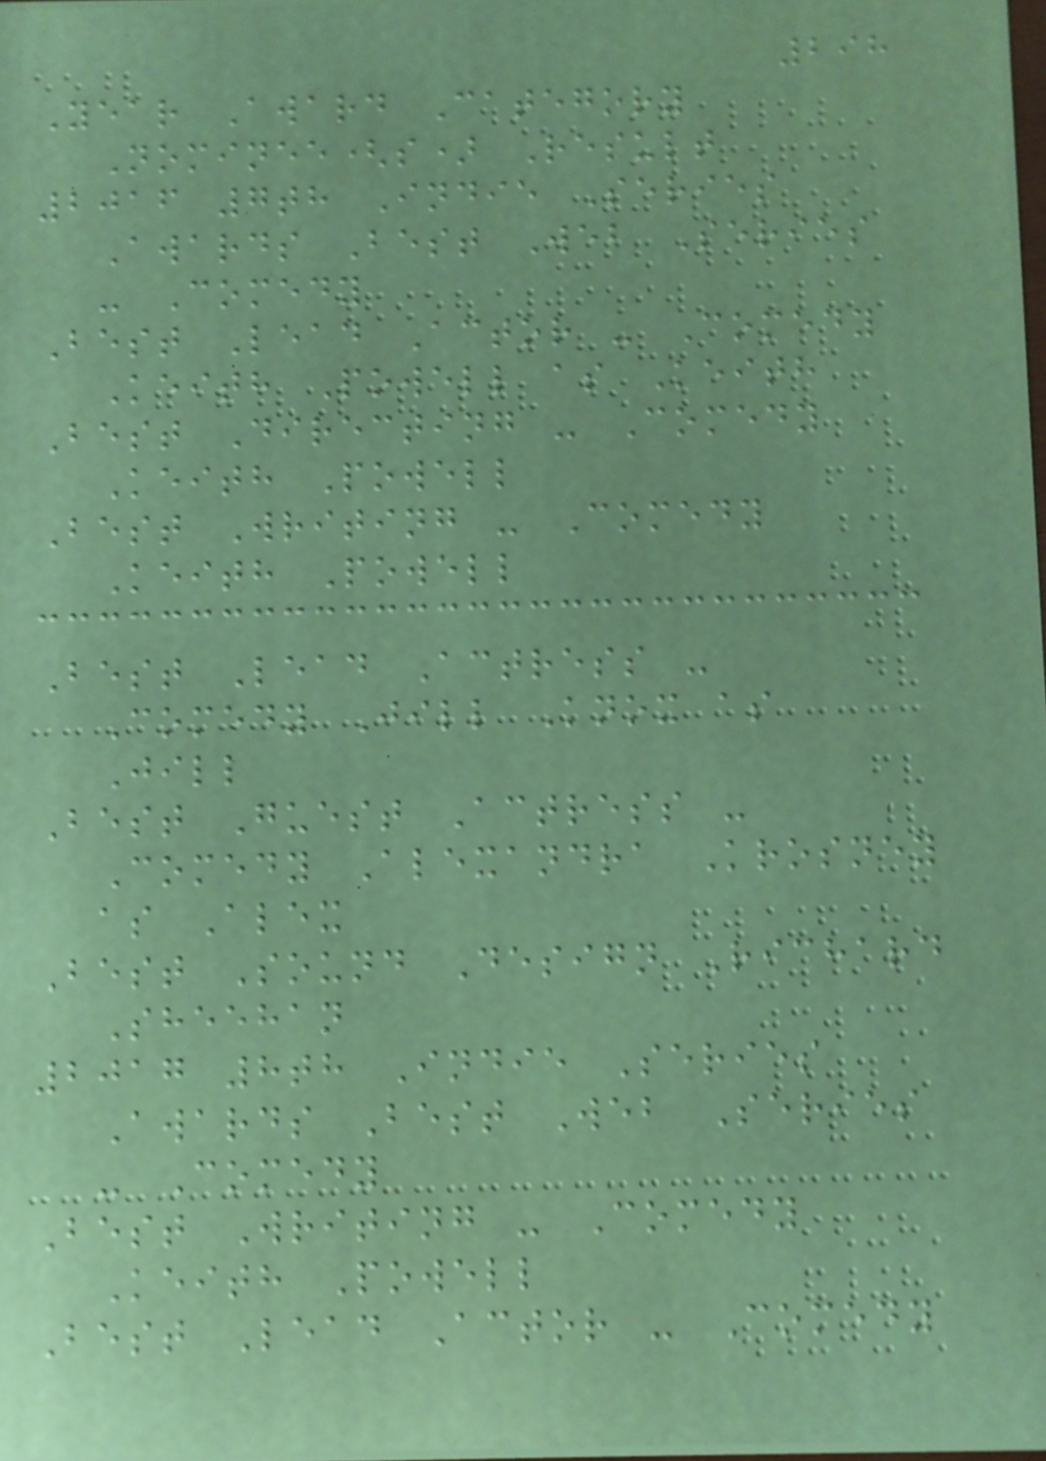298
Year Award Category
Nominee(s) Result
2016 7th Indie Series
Awards Best Web Series
- Comedy
Best Lead Actor - Comedy
Keith Powell as Keith
Best Directing - Comedy
Keith Powell
Best Writing - Comedy
Keith Powell
Best Lead Actress -
Comedy Jill Knox as
Jill
Best Guest Actress -
Comedy Alexandra Krosney
as Alex
Best Sound Design Richard
Sheehan
2017 8th Indie Series
Awards Best Web Series
- Comedy
Best Writing - Comedy
Keith Powell
Best Lead Actor - Comedy
